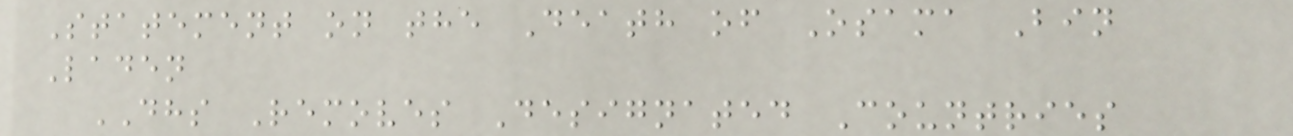Statement on the Death of Osama Bin
Laden
DHS Removes Designated Countries
